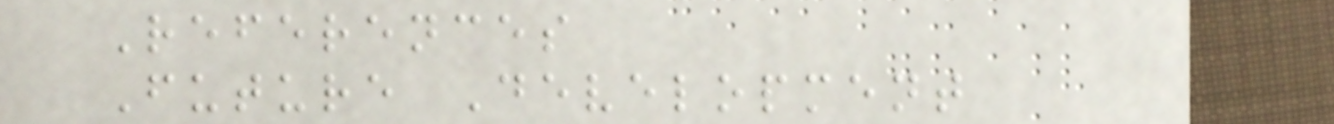References
Future Development
